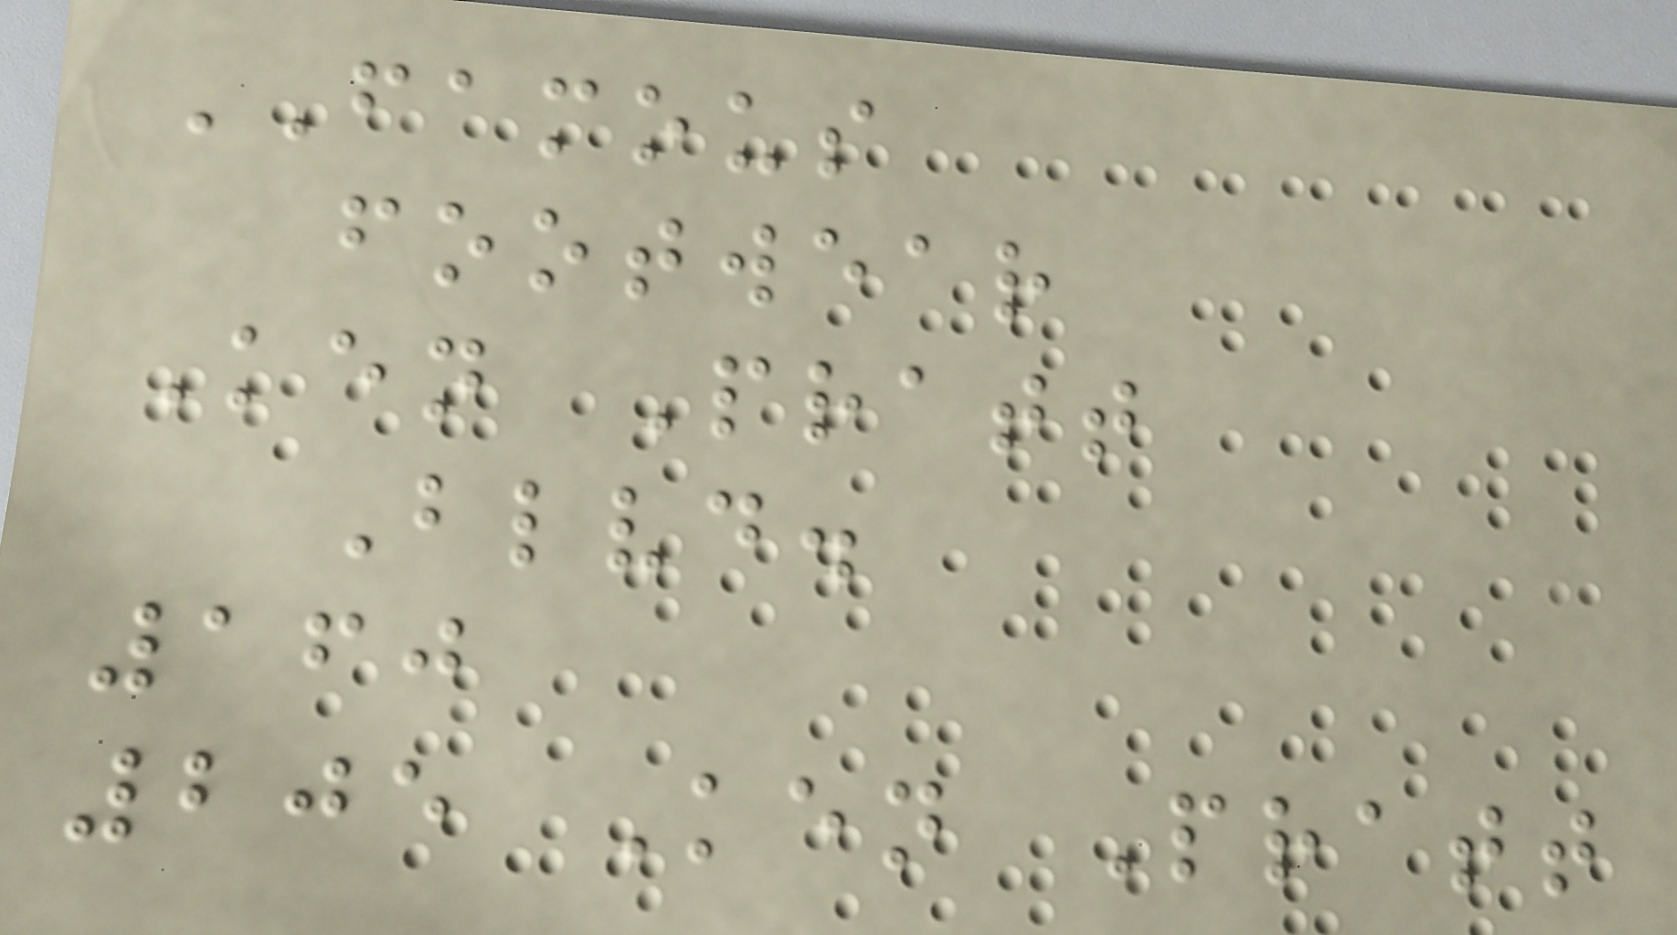FAMOUS
footwear
Ken Pratt
Blvd.
160
205 Ken Pratt
